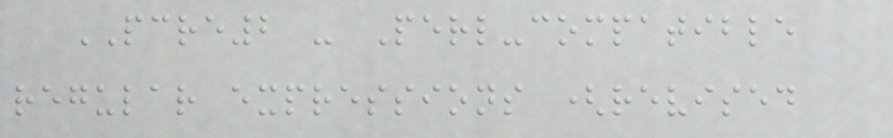PCRE2 - Perl-compatible
regular expressions (revised
